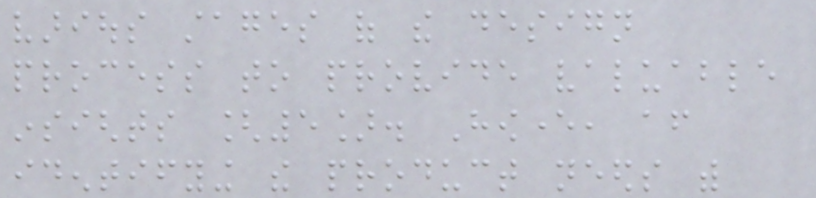various stages of the design
process to provide valuable
insights [5]. However, after
identifying the product needs with
